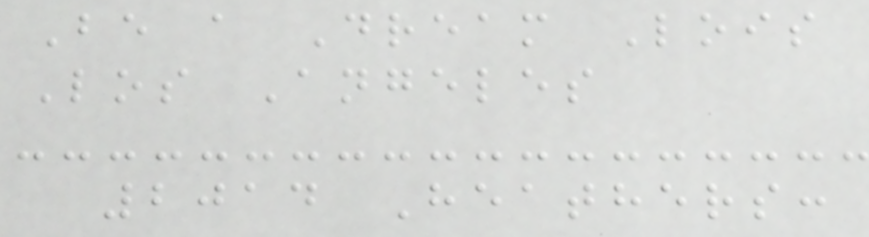Be a Dream Lois
Los Angeles
2014 Heathers:
